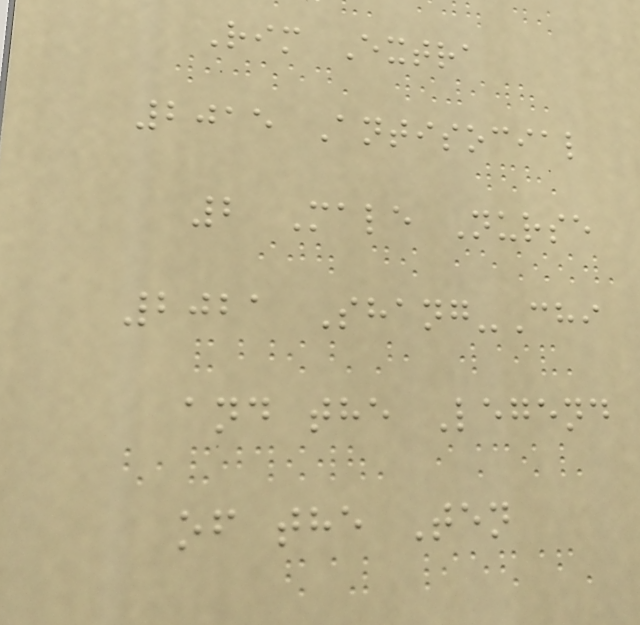Rim Extra
2015 Antisocial
2 Male Nurse
2021 Shang-Chi
and the Legend
of the Ten
